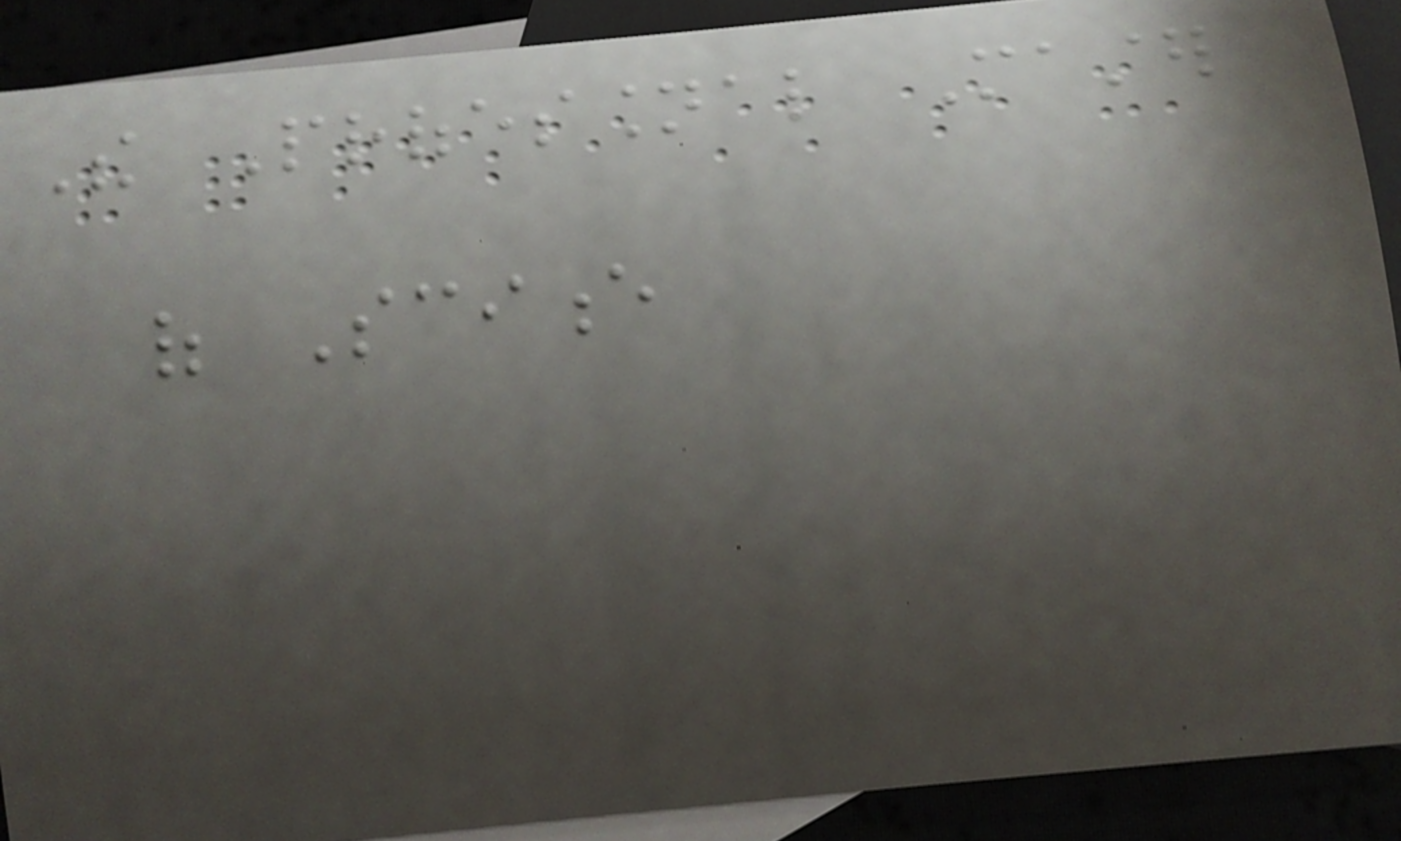The Professional Master
of Science
